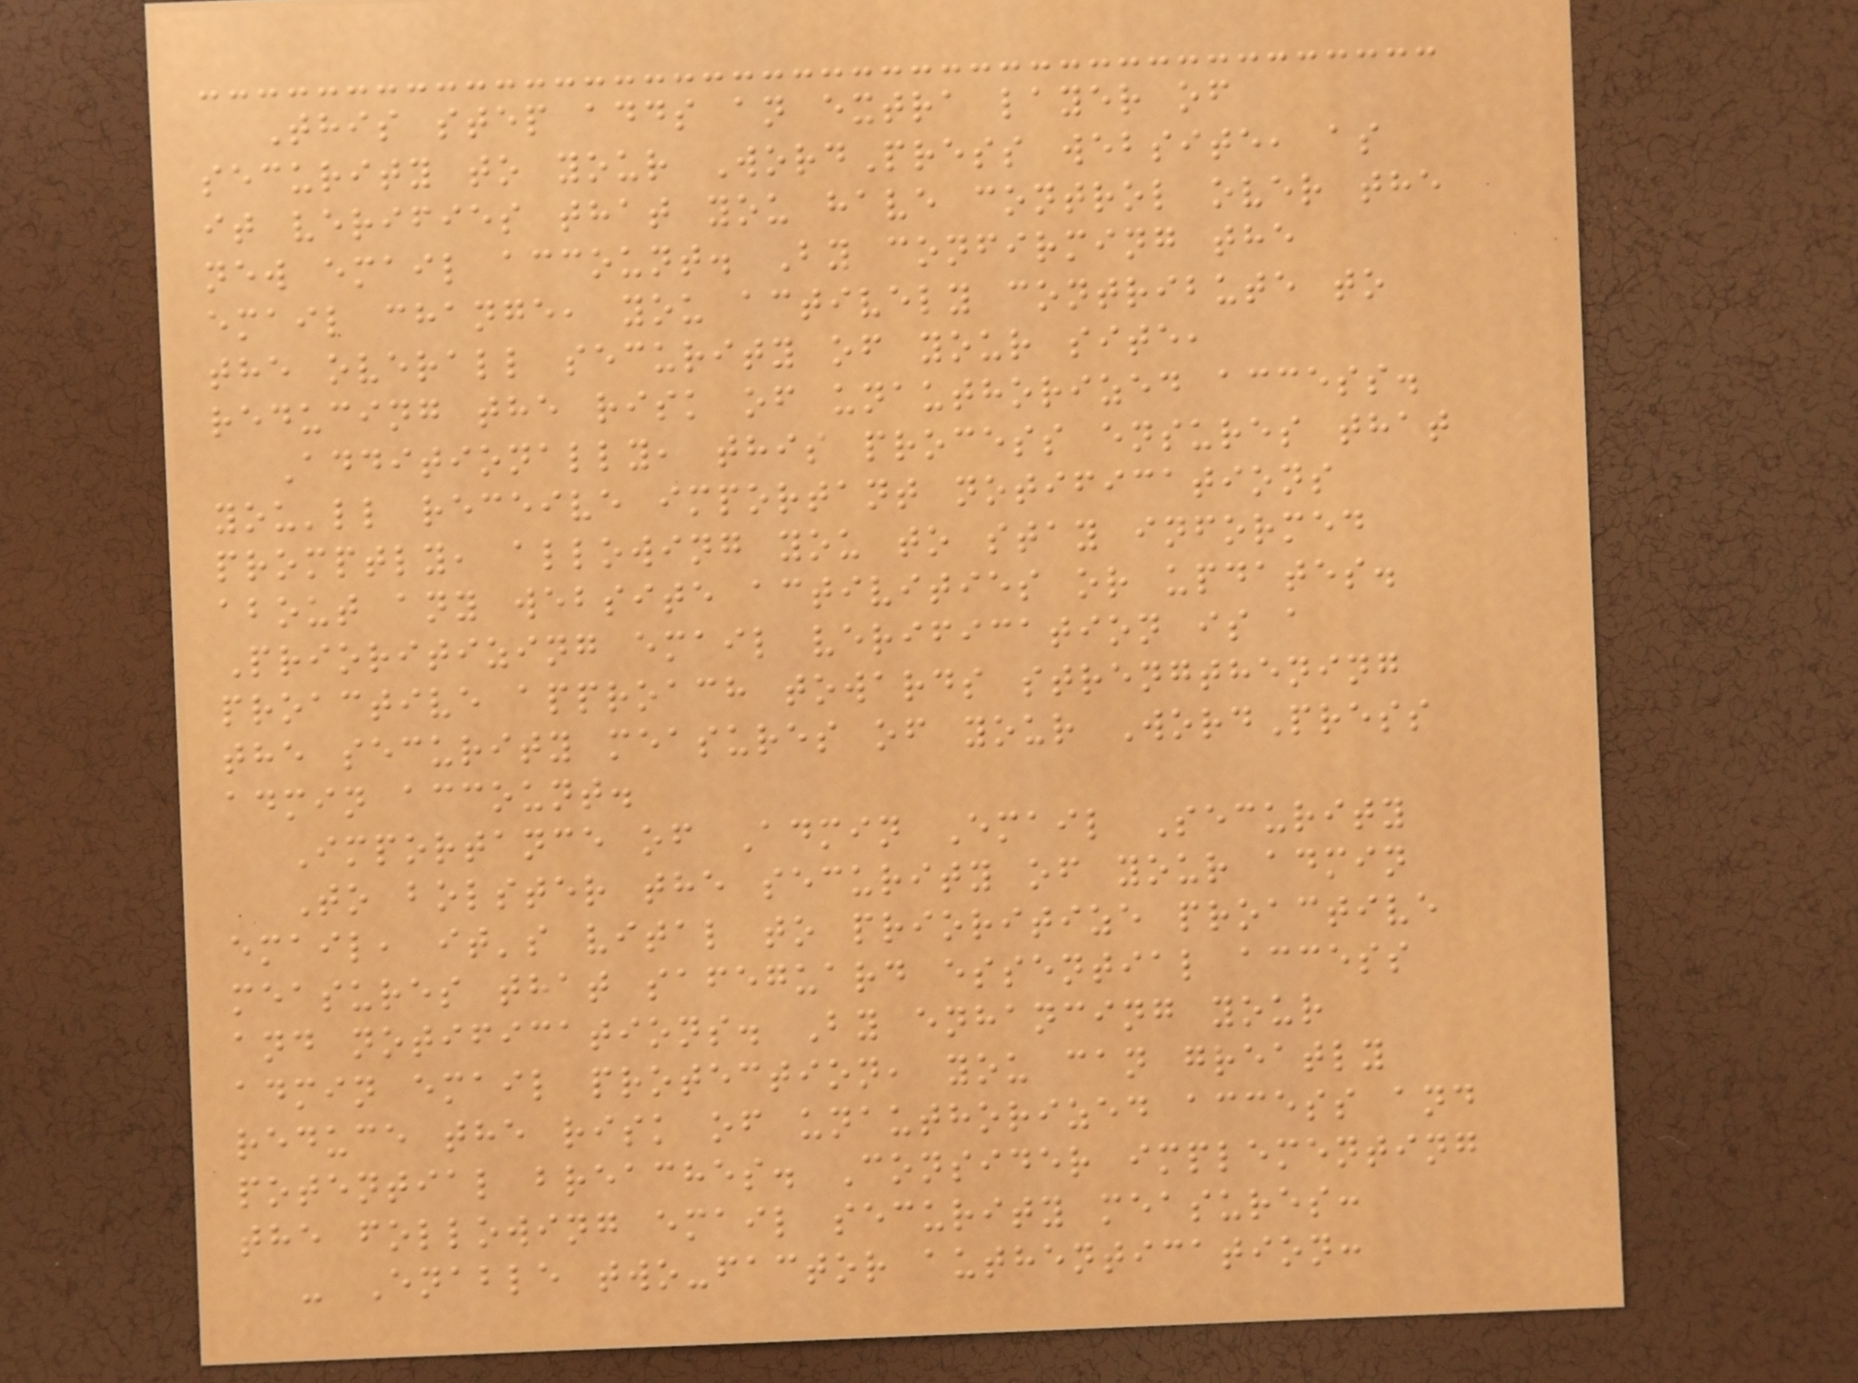This step adds an extra layer of
security to your WordPress website, as
it verifies that you have control over the
new email account. By confirming the
email change, you actively contribute to
the overall security of your site,
reducing the risk of unauthorized access.
Additionally, this process ensures that
you'll receive important notifications
promptly, allowing you to stay informed
about any website activities or updates.
Prioritizing email verification is a
proactive approach towards strengthening
the security measures of your WordPress
admin account.
Importance of Admin Email Security
To bolster the security of your admin
email, it's vital to prioritize proactive
measures that safeguard essential access
and notifications. By enhancing your
admin email protection, you can greatly
reduce the risk of unauthorized access and
potential breaches. Consider implementing
the following email security measures:
- Enable two-factor authentication:
